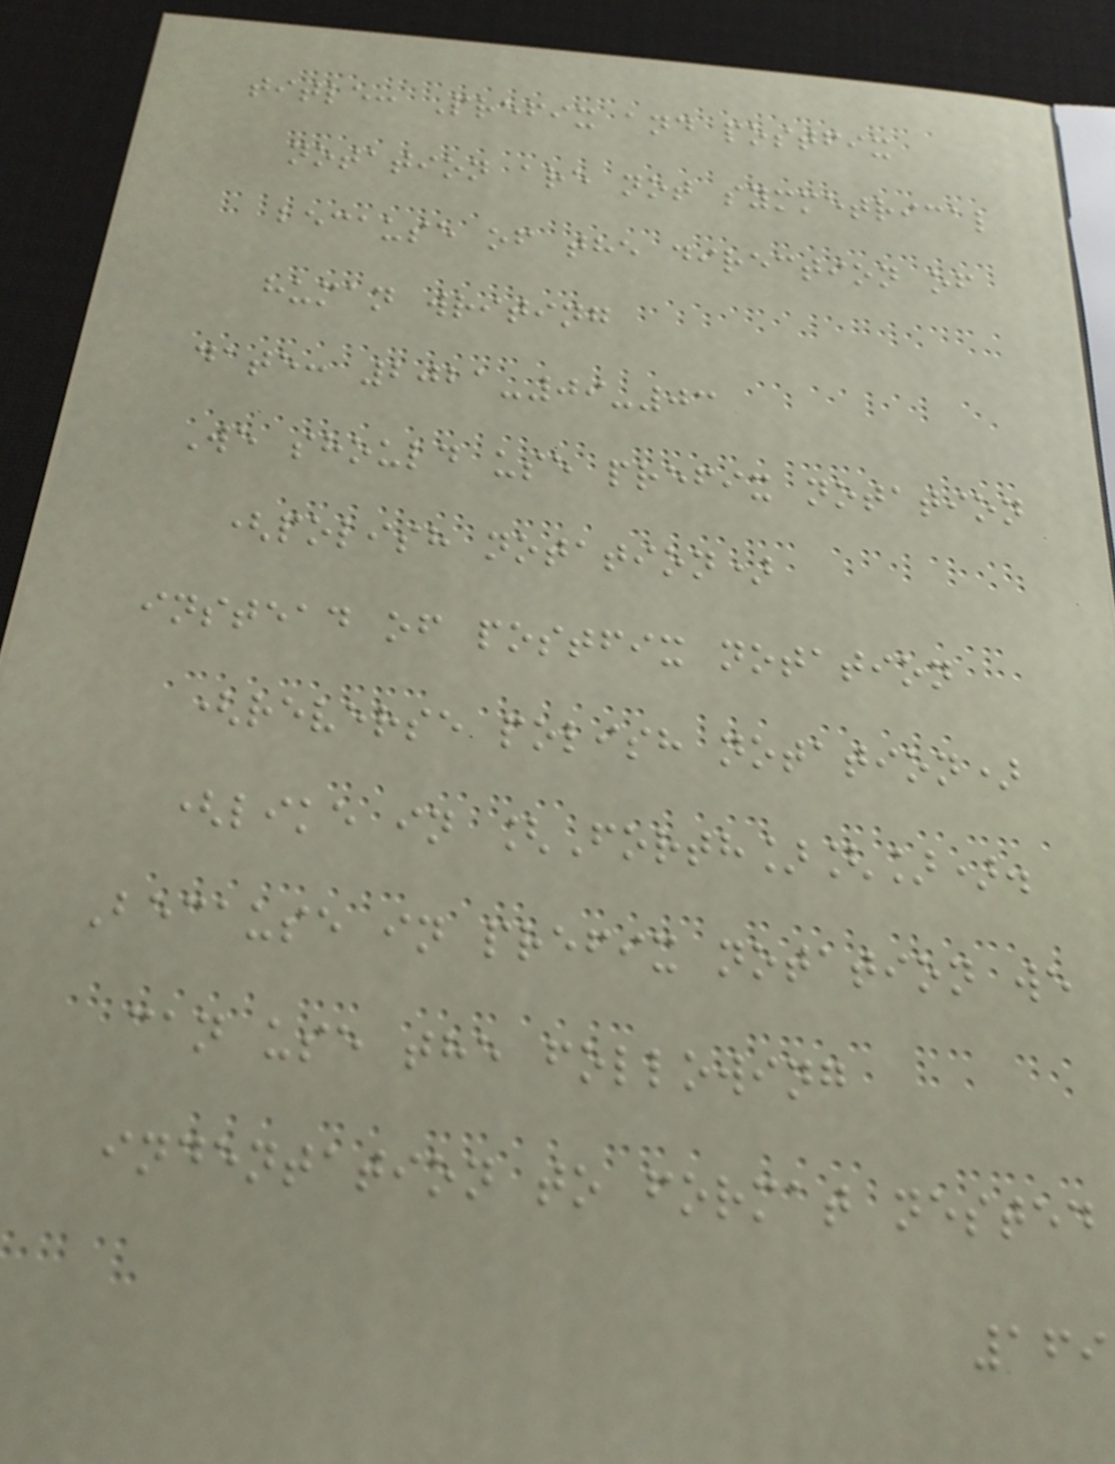title: Prefix and postfix
notation are not symmetrical
because of the direction of
human writing
date: 2021-09-03
We should use prefix notation
(polish notation)
instead of postfix notation
(reverse polish notation)
(like in [Forth][]).
Because in prefix notation we
can use the following
indentation to format nested
169
